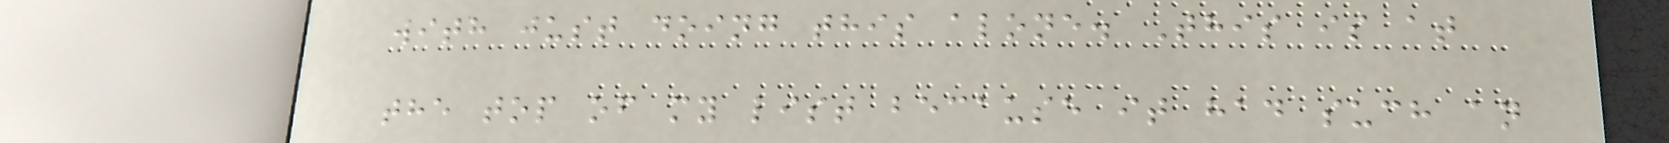with just doing this alone. This is at
the top of my list because it had such an
